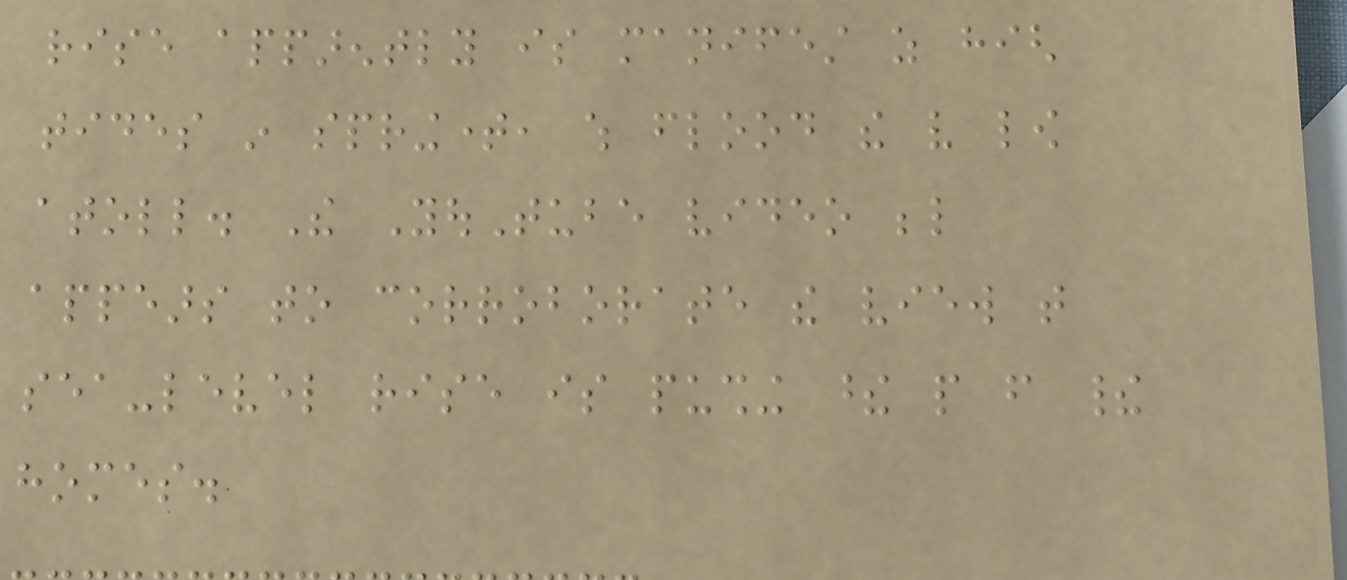rise apparently is manifest as high
tides in springtime, which flood the very low
atoll. The YouTube video below
appears to corroborate the view that
sea-level rise is pushing these people from their
homes.
